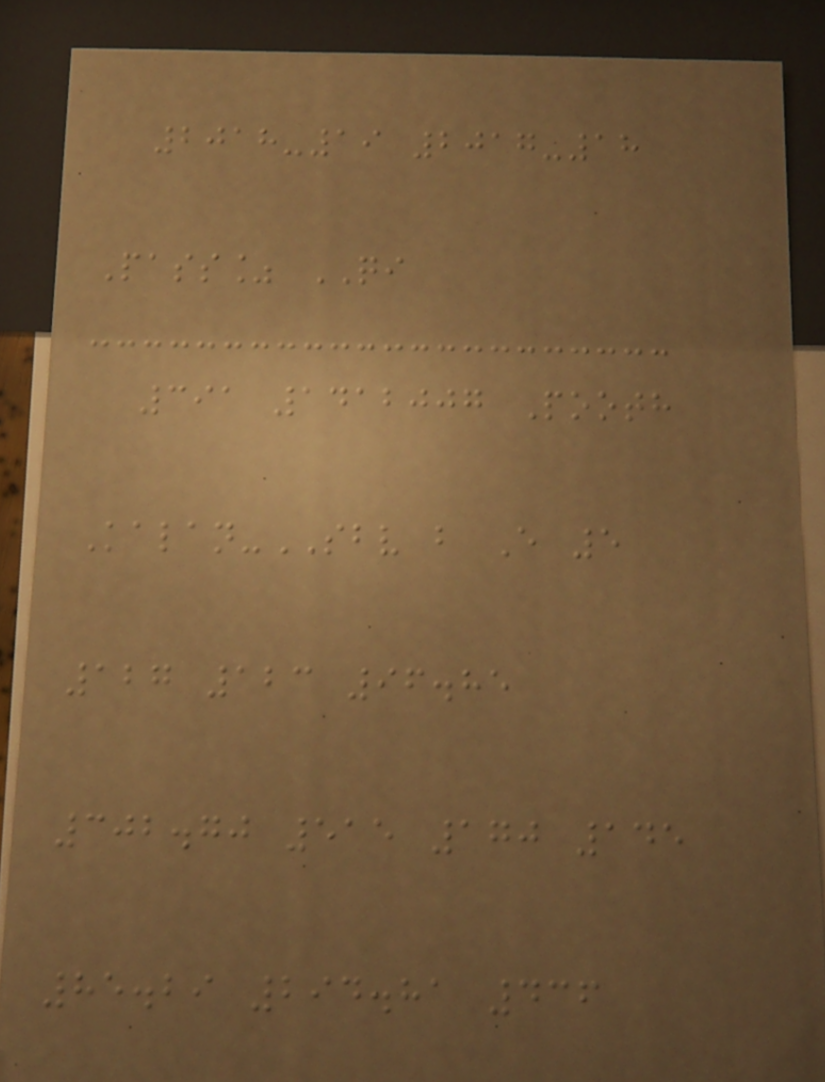2018-19 2017-18
Pass% QI
391 1412007 Pooth
Kalan-SBV b E 5
127 123 96.85
302.70 515 170 145
85.29 294.81 436
